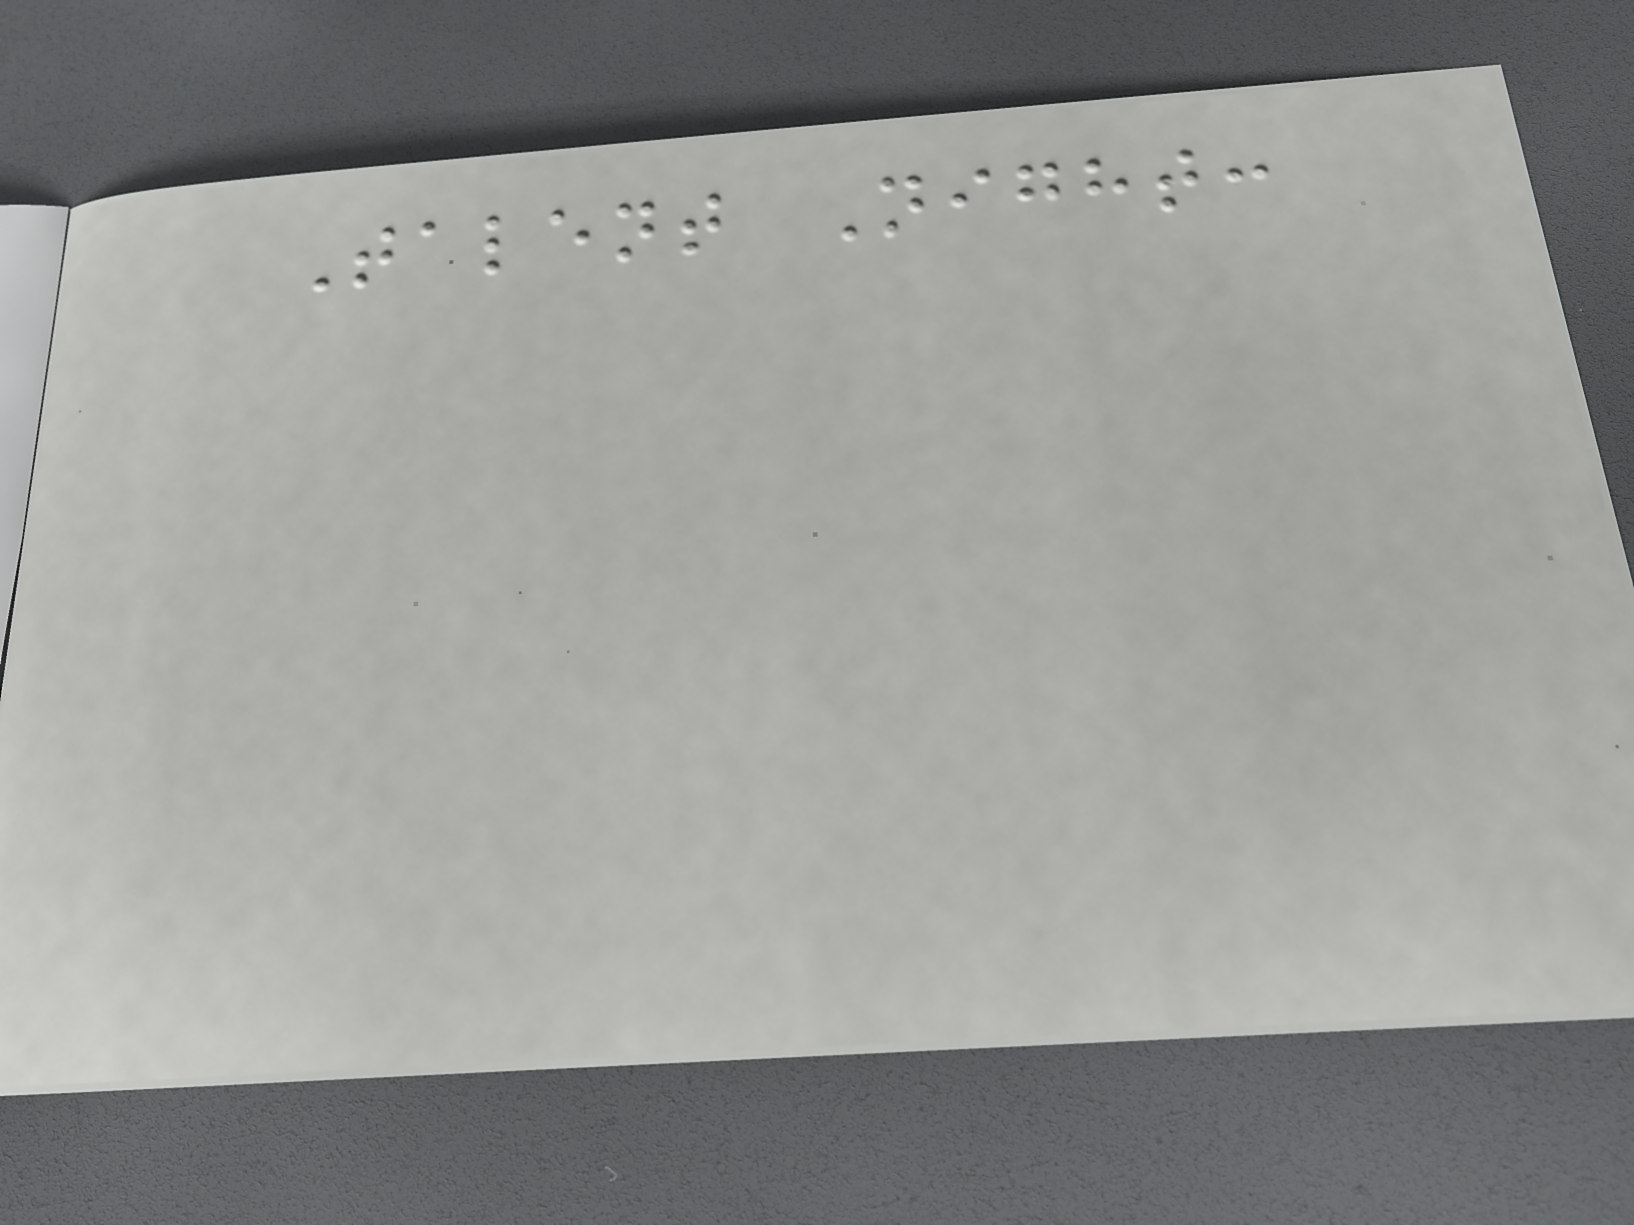Talent Night:
